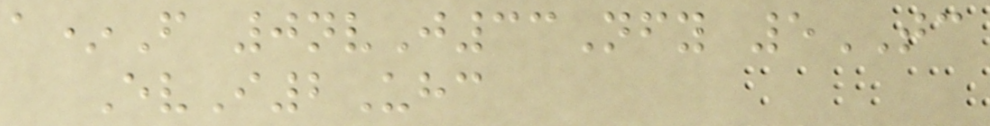a*F 0nvJ33Nfy 5TC
EvI2Uhc
